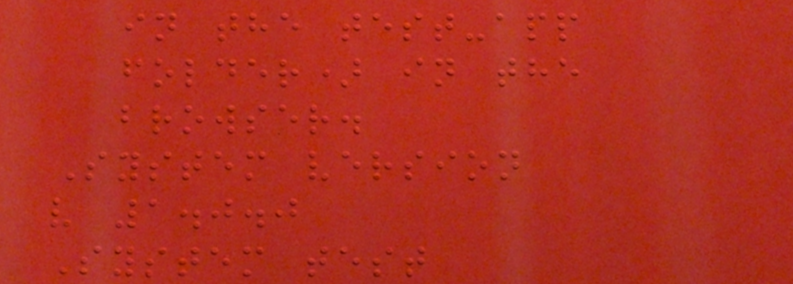in the test-app
folder) in the
browser.
System version
v 1.0.0
System test
